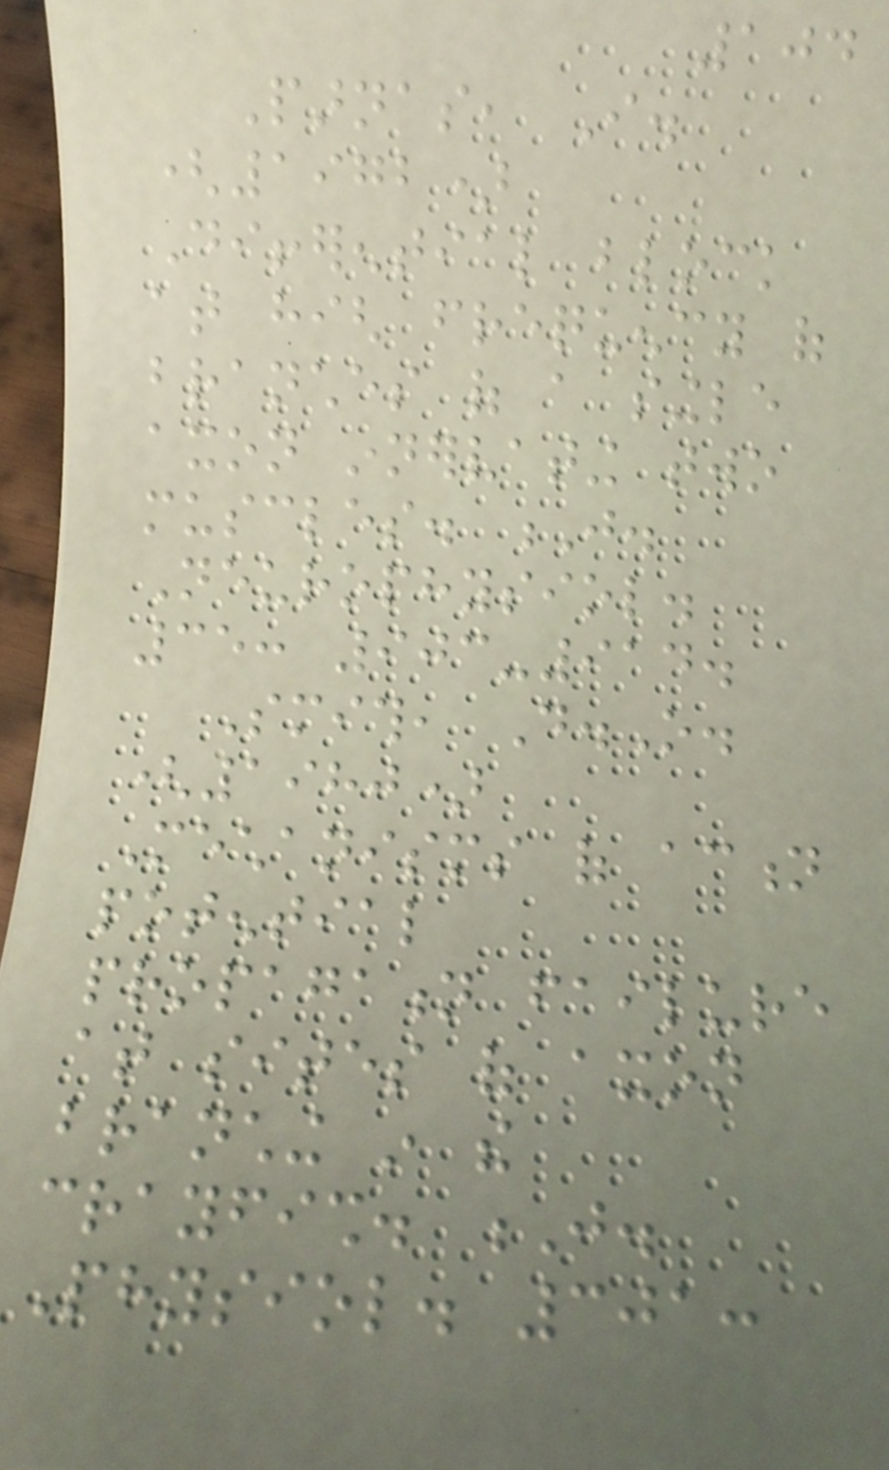104
Parnas, I.
(1972)
Differential block
at high frequency of
branches of a single
axon innervating two
muscles. J.
Neurophysiol.
35: 903-914.
Smith, D.O.
(1980)
Mechanisms of action
potential
propagation failure
at sites of axon
branching in the
crayfish. J.
Physiol. 301:
